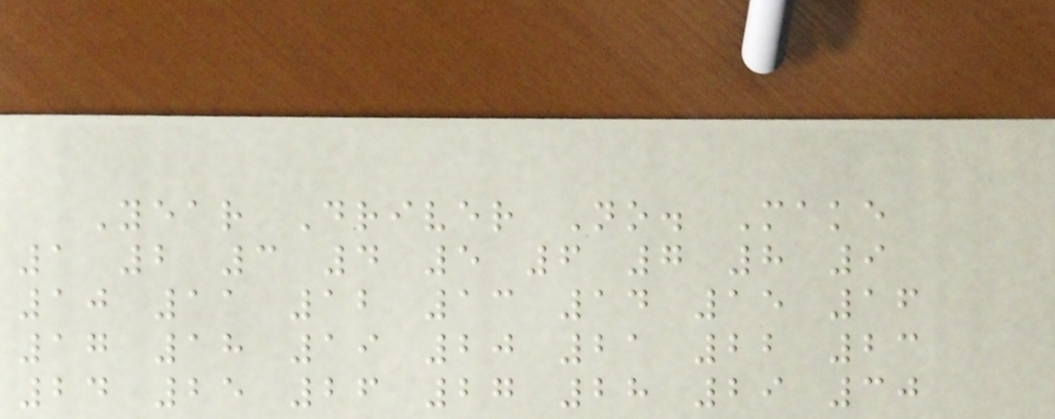Year Driver No. Make
1 2 3 4 5 6 7 8 9
10 11 12 13 14 15 16
17 18 19 20 21 22 23
24 25 26 27 28 29 30
